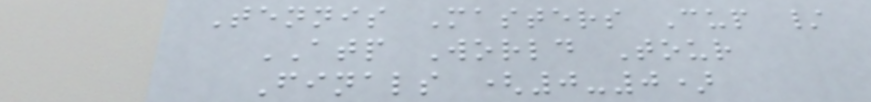Tennis Masters Cup /
ATP World Tour
Finals (0-0)
